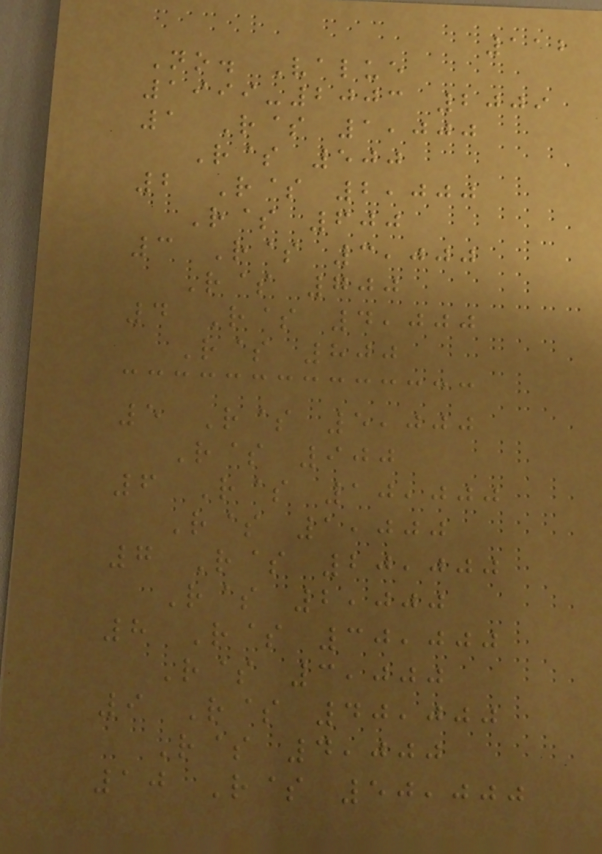112
No. Value
1999-2003 2009
1 R$ 1,000
R$ 500
2 R$ 2,000
R$ 600
3 R$ 3,000
R$ 700
4 R$ 4,000
R$ 800
5 R$ 5,000
R$ 900
6 R$ 10,000
R$ 1,000
7 R$ 20,000
R$ 2,000
8 R$ 30,000
R$ 3,000
9 R$ 40,000
R$ 4,000
10 R$ 50,000
